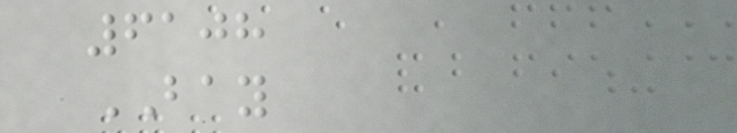6108
BAY
